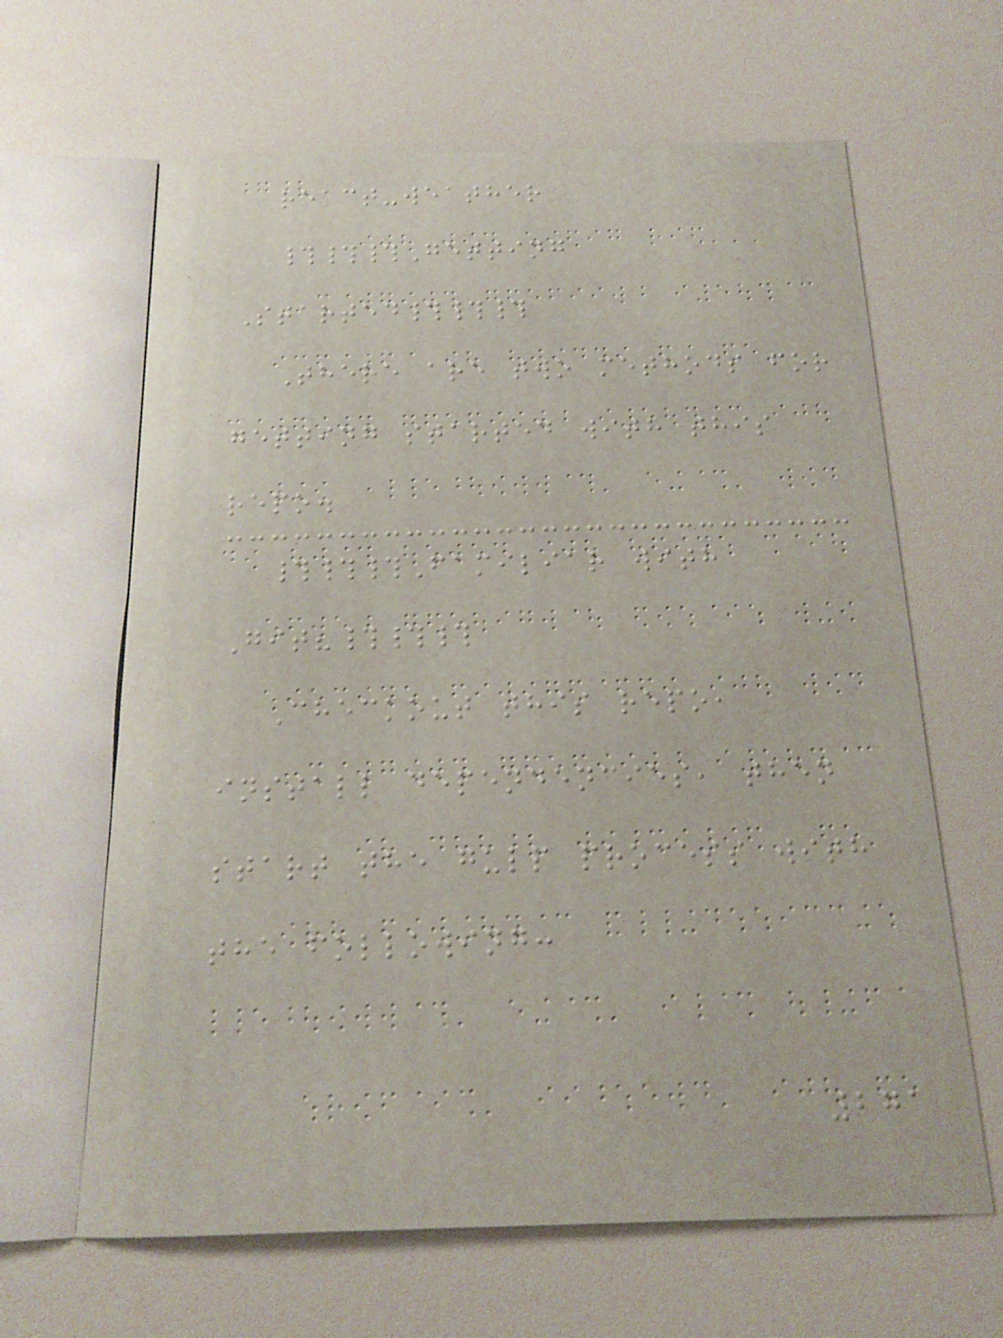react-weather
###Getting
Started###
There are two methods for
getting started with this
repo.
###Familiar with
Git?###
Checkout this repo,
install dependencies, then
start the gulp process with
the following:
271
